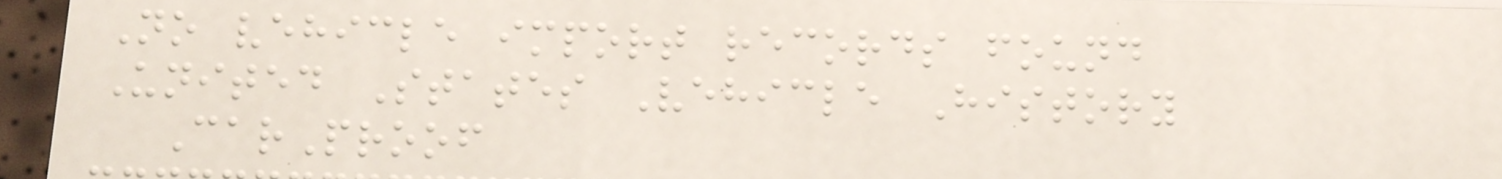No vehicle import records found
United States Vehicle History
CarProof
